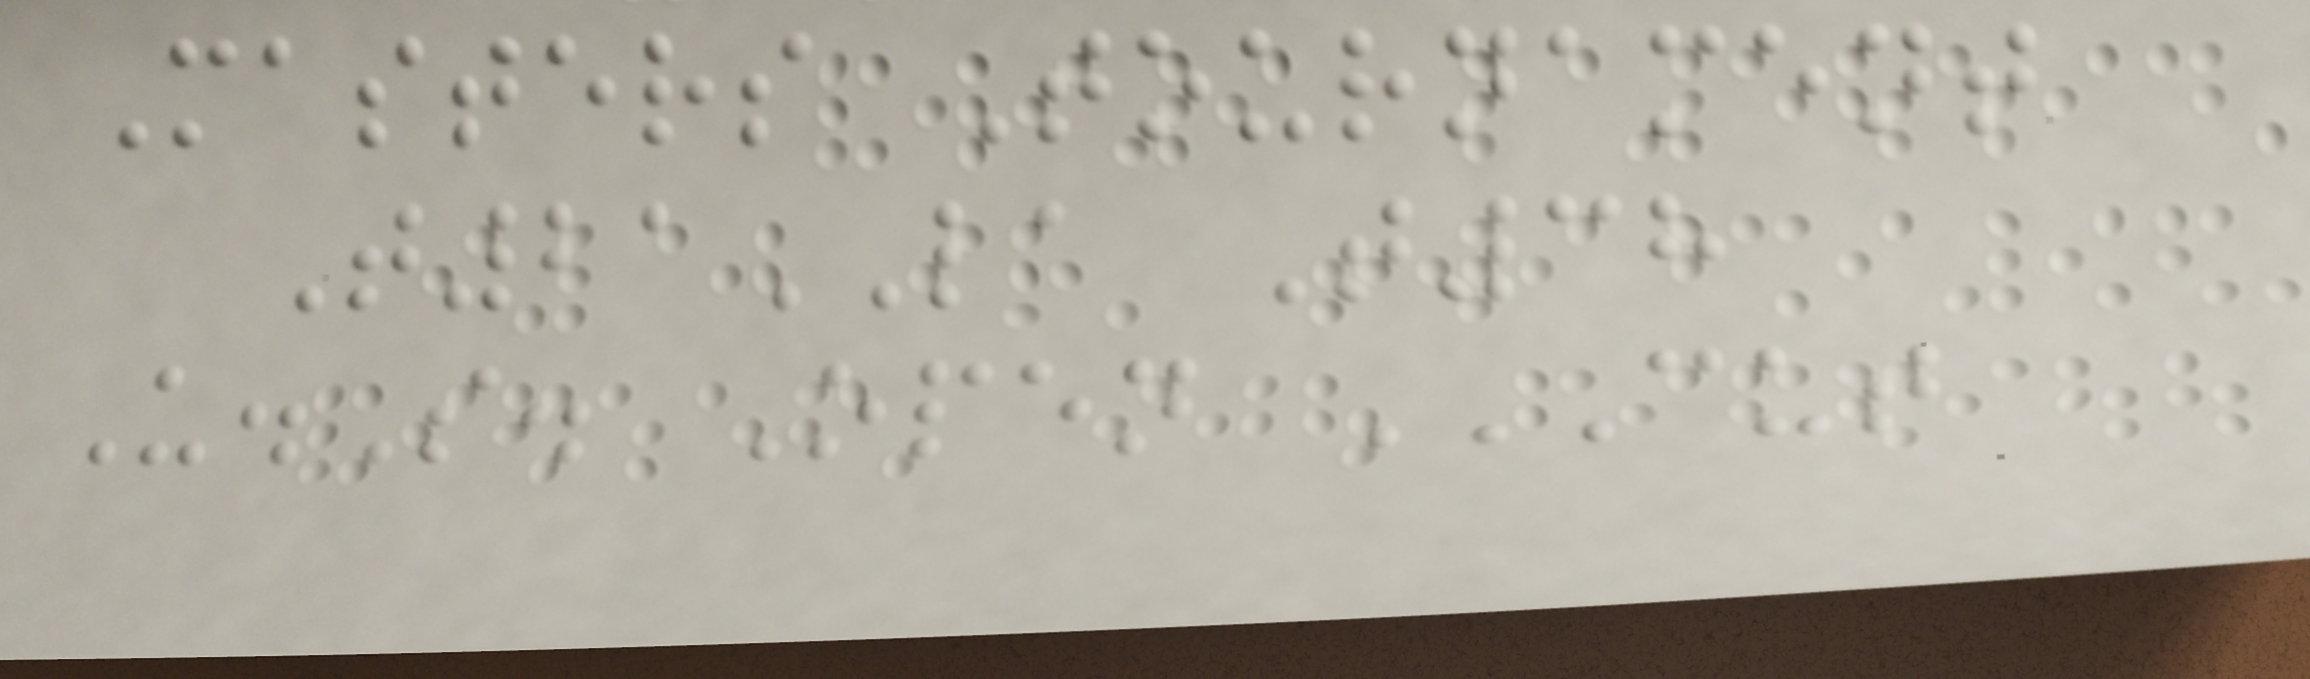Masters Tournament
T21LA T38
U.S. Open CUT
